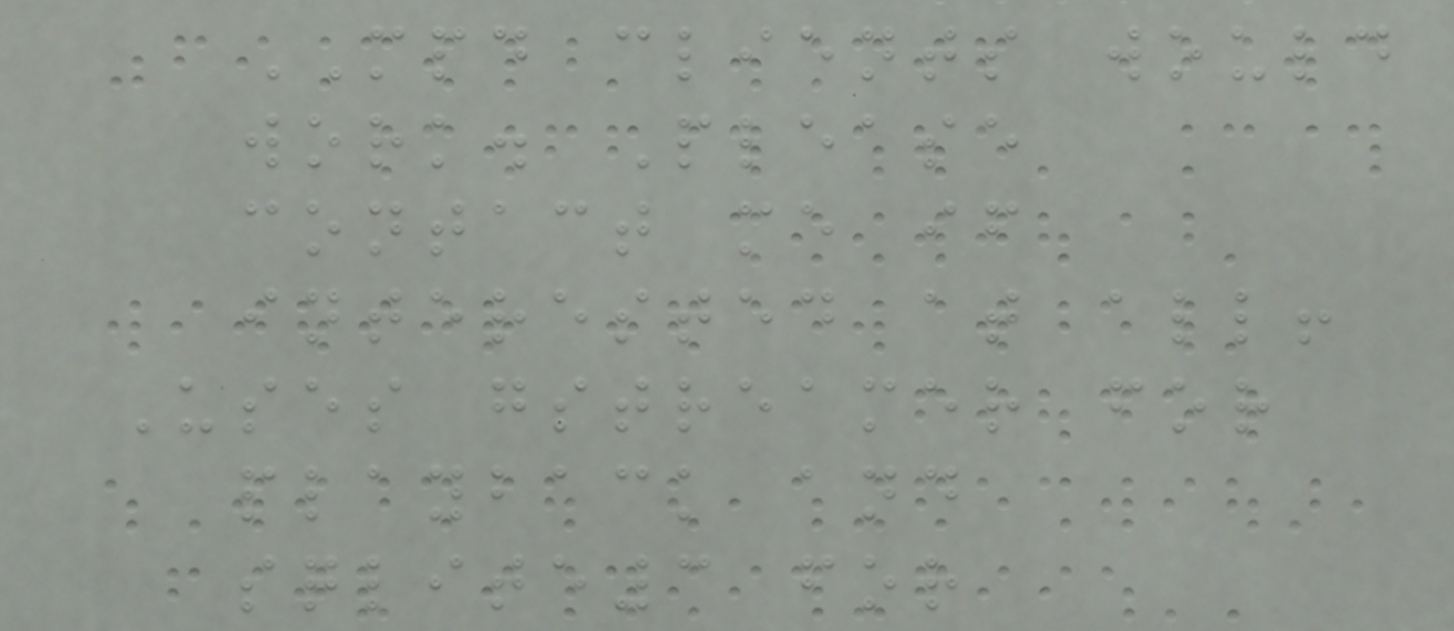MPD clients would
work. Please
contact me if
interested at all!
Uses gstreamer for
playback and
sqlite3 for
